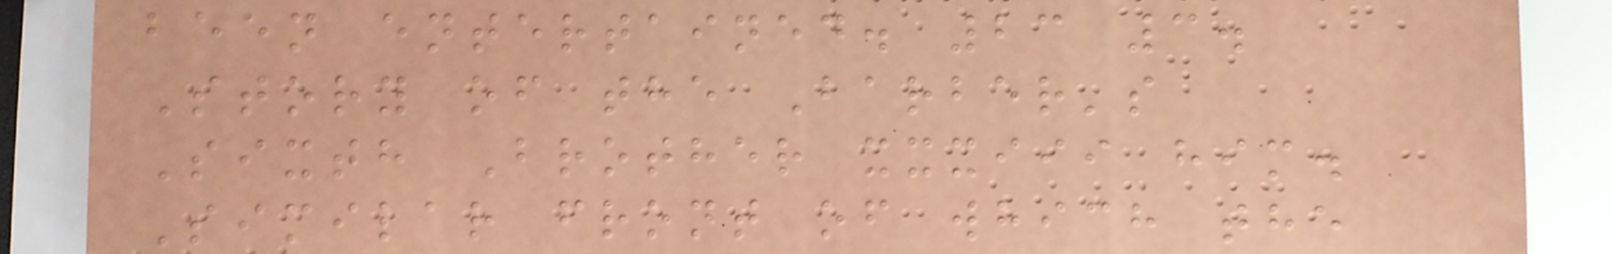been entertained. 23 3.
Story of the Barber's
Sixth Brother xxxiii him.
Similar front of which the
